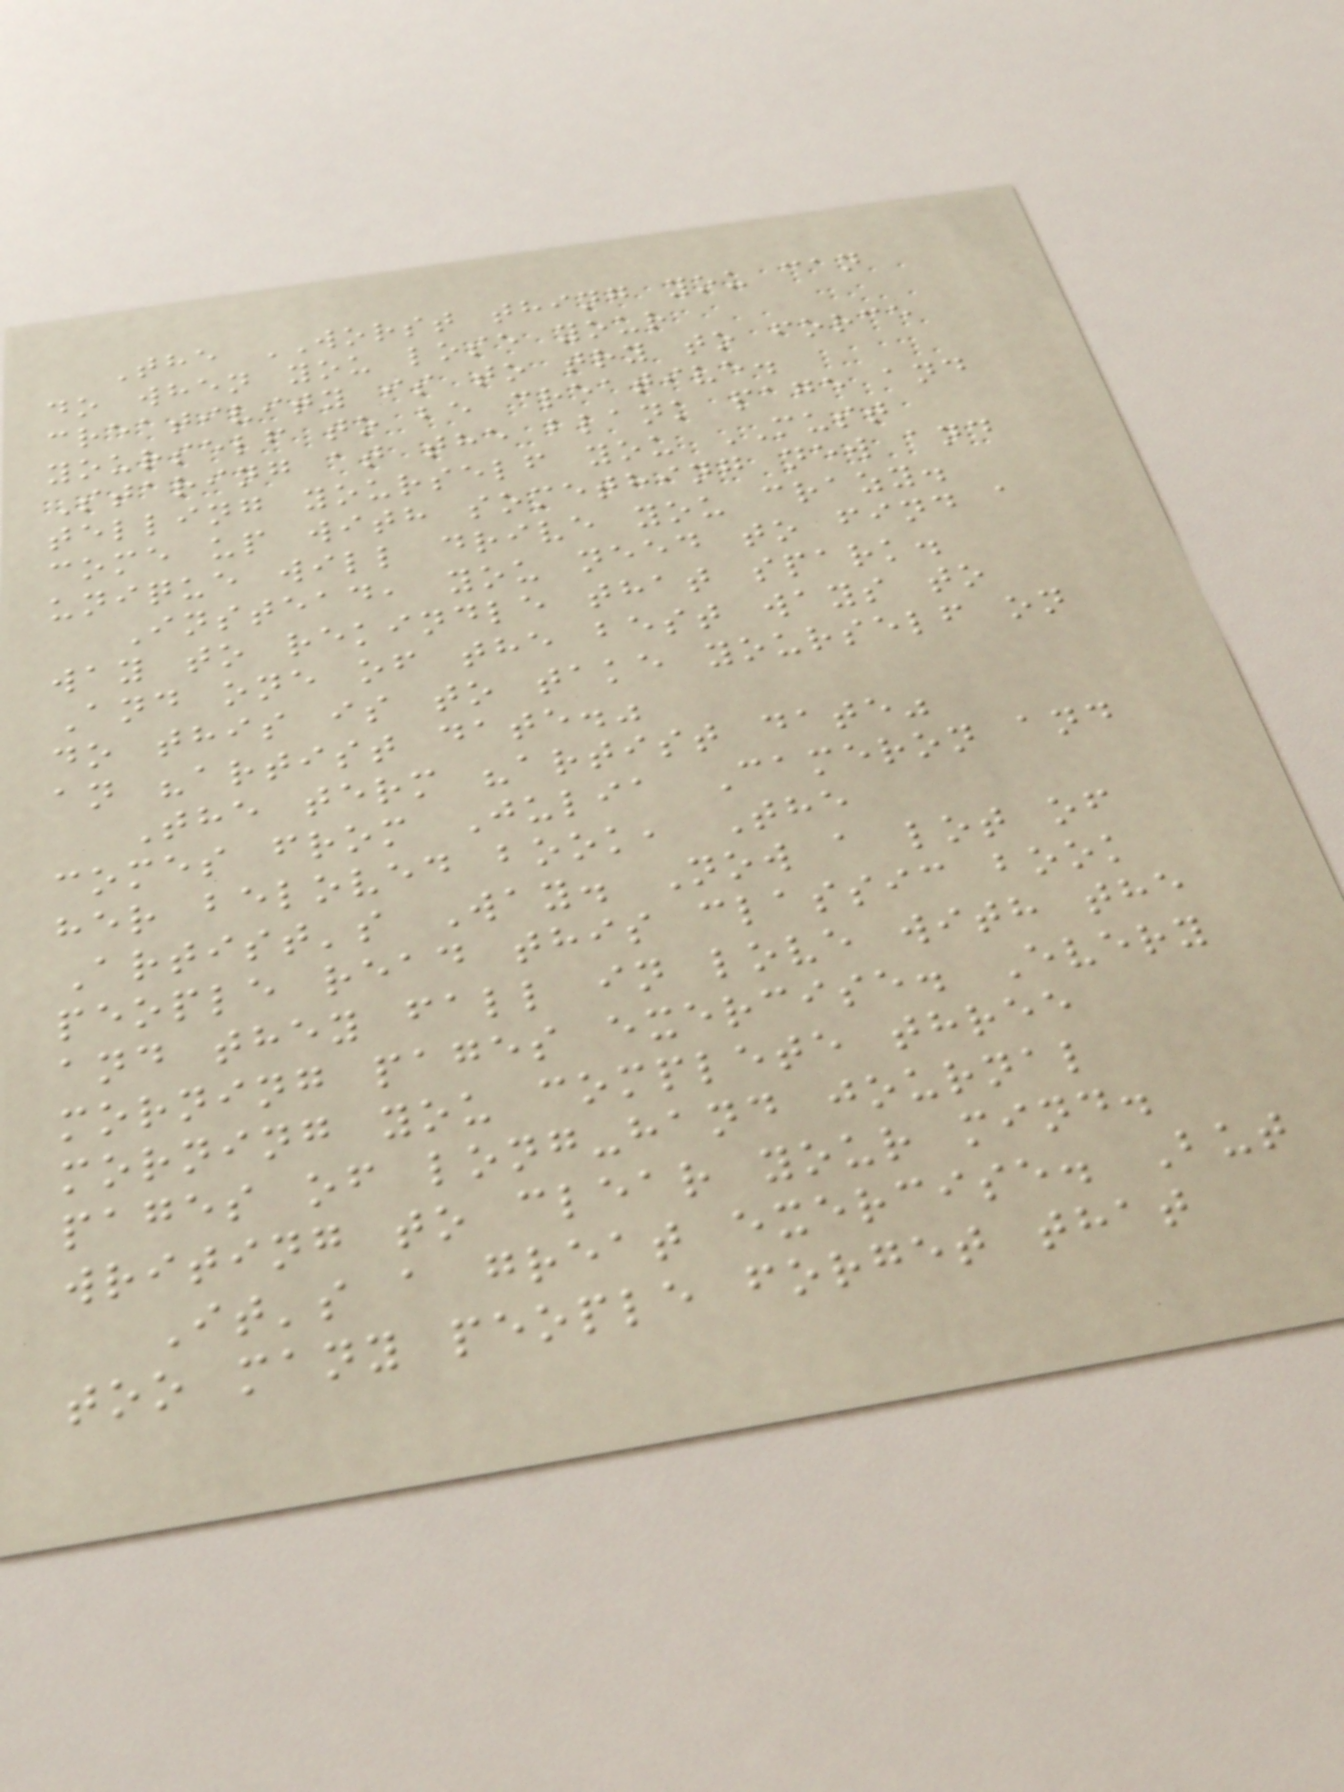The WORST thing you can
do when you lose your
creativity is to try to force
yourself to be creative.
Staring at the blank page and
telling yourself you MUST
come up with something new and
unique will drive you crazy.
Instead, you need to find a
way to rekindle that spark.
And one of the best ways to
do this is to take yourself on
an "artist date."
The term "artist date"
comes from Julia Cameron and
her beloved book, The
Artist's Way. Now a lot of
people read this classic book
and they fall in love with the
morning pages exercise. Every
morning you complete three
pages of long-hand journal
writing to clear your mind.
It's a great exercise. But
too many people forget that
